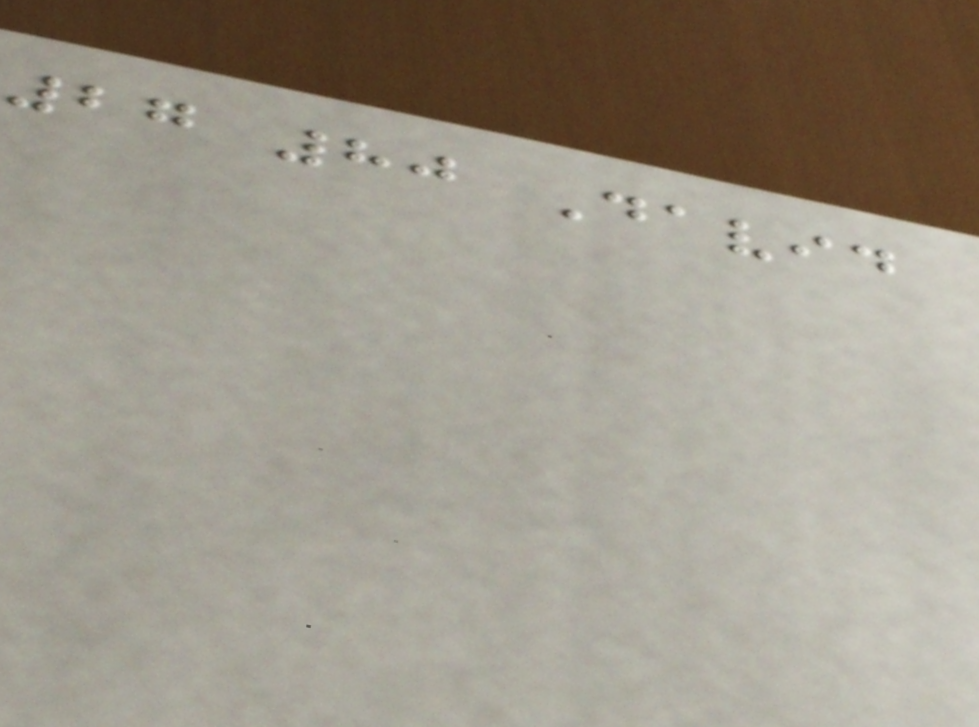27 80 David
